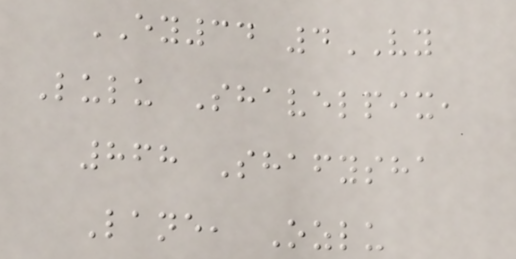EY34 4VY
Lulu Shavelpix,
868 Shafysha
Lane, Ozlu
